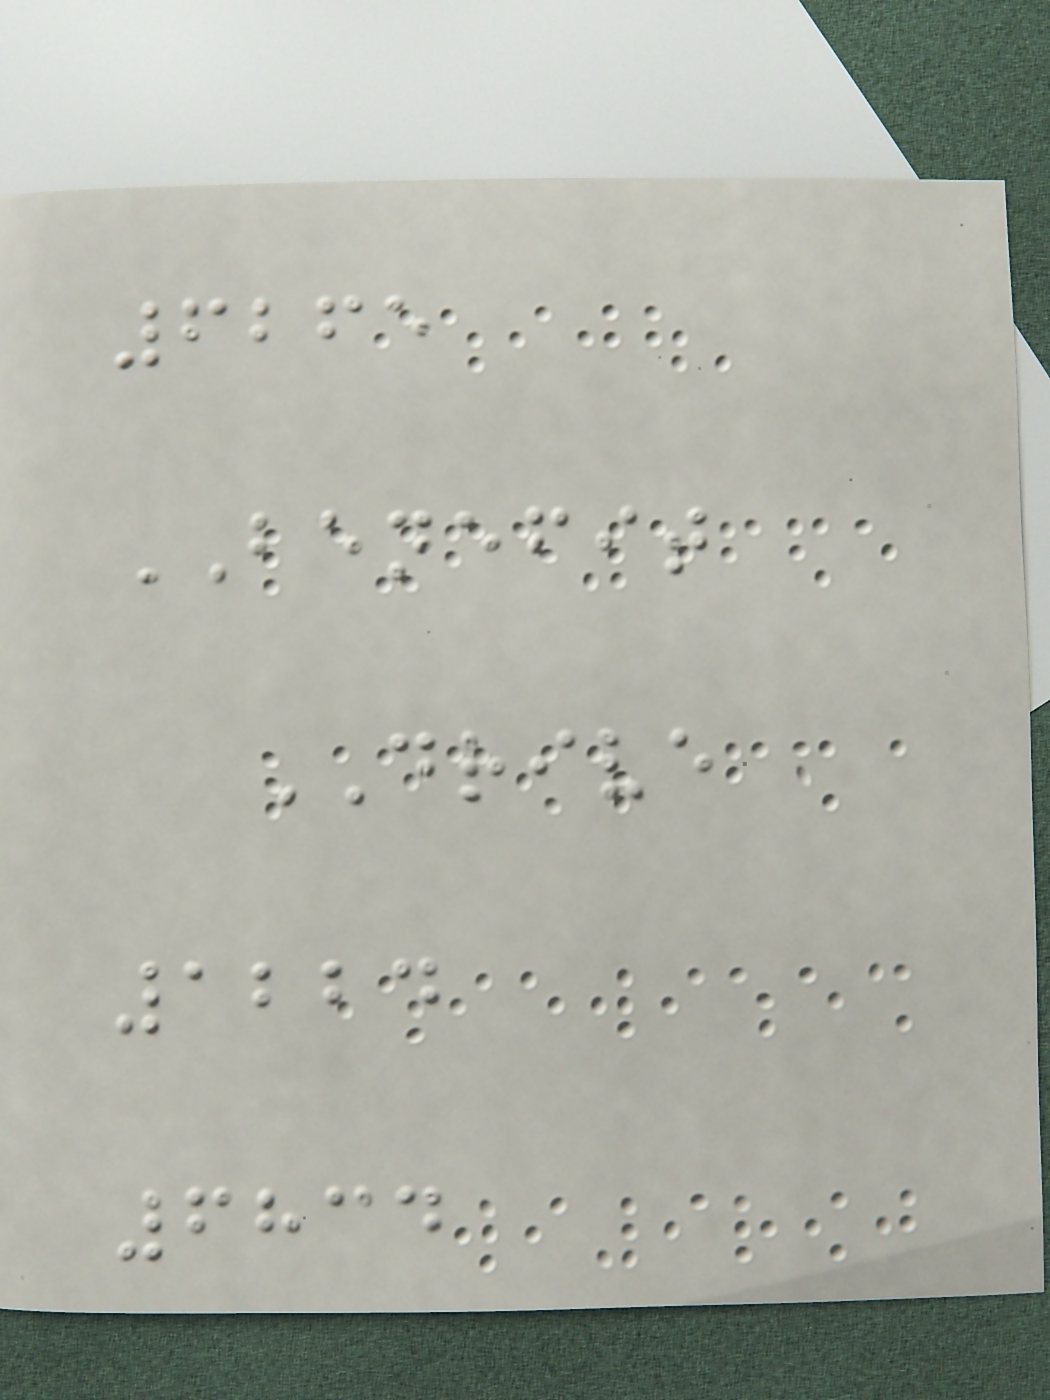6265
BENEFIT
DRIVE
1224
6834
